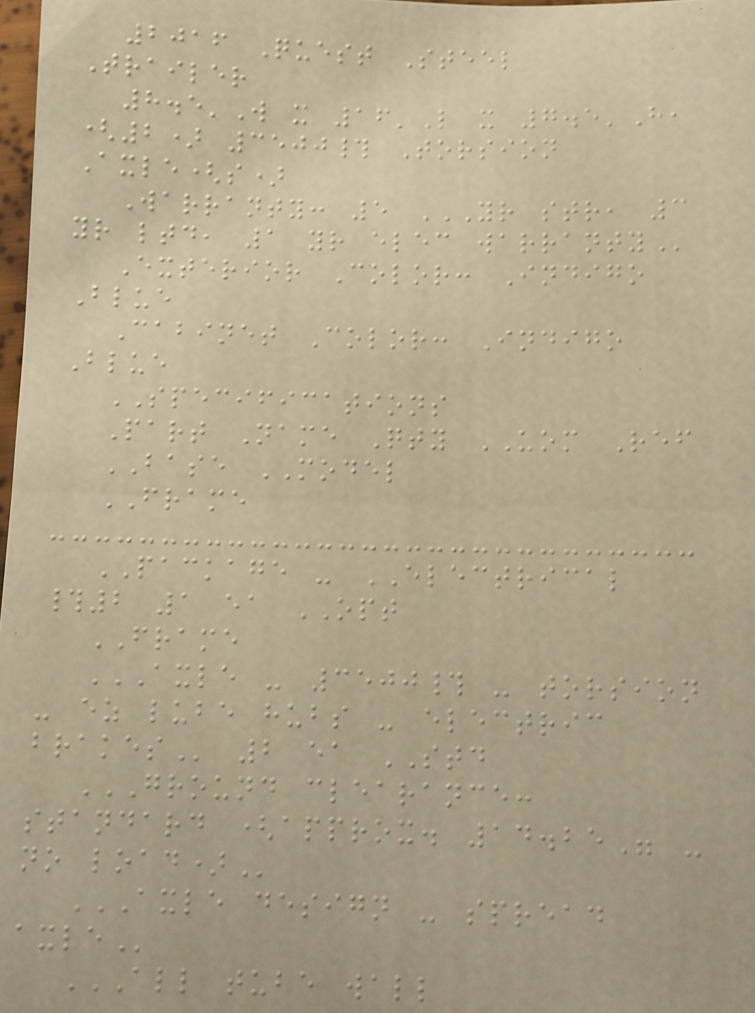2016 Quest Steel
Trailer
8.5'W x 16'L x 7.5'H,
(2) 3500# Torsion
Axle(s)
Warranty: 5 YR STR, 3
YR LTD, 1 YR ELEC WARRANTY
Exterior Color: Indigo
Blue
Cabinet Color: Indigo
Blue
SPECIFICATIONS
Part Name Qty UOM Ref
BASE MODEL
FRAME
PACKAGE - ELECTRICAL
#2 1 ea OPT
FRAME
AXLE - 3500# - TORSION
- EZ LUBE HUBS - ELECTRIC
BRAKES 2 ea STD
GROUND CLEARANCE:
STANDARD (APPROX. 14.25" -
NO LOAD)
AXLE DESIGN - SPREAD
AXLE
ALL TUBE WALL
